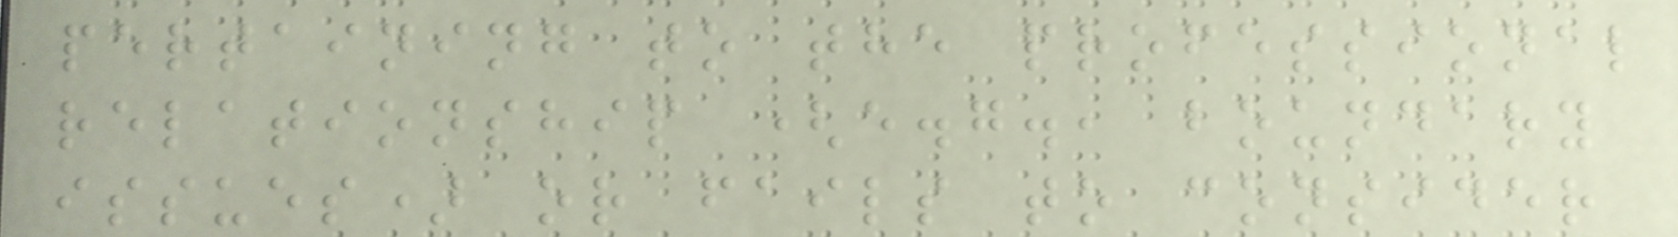pertaining to the professional
relationship (e.g., boundary
issues) or fails to consider
